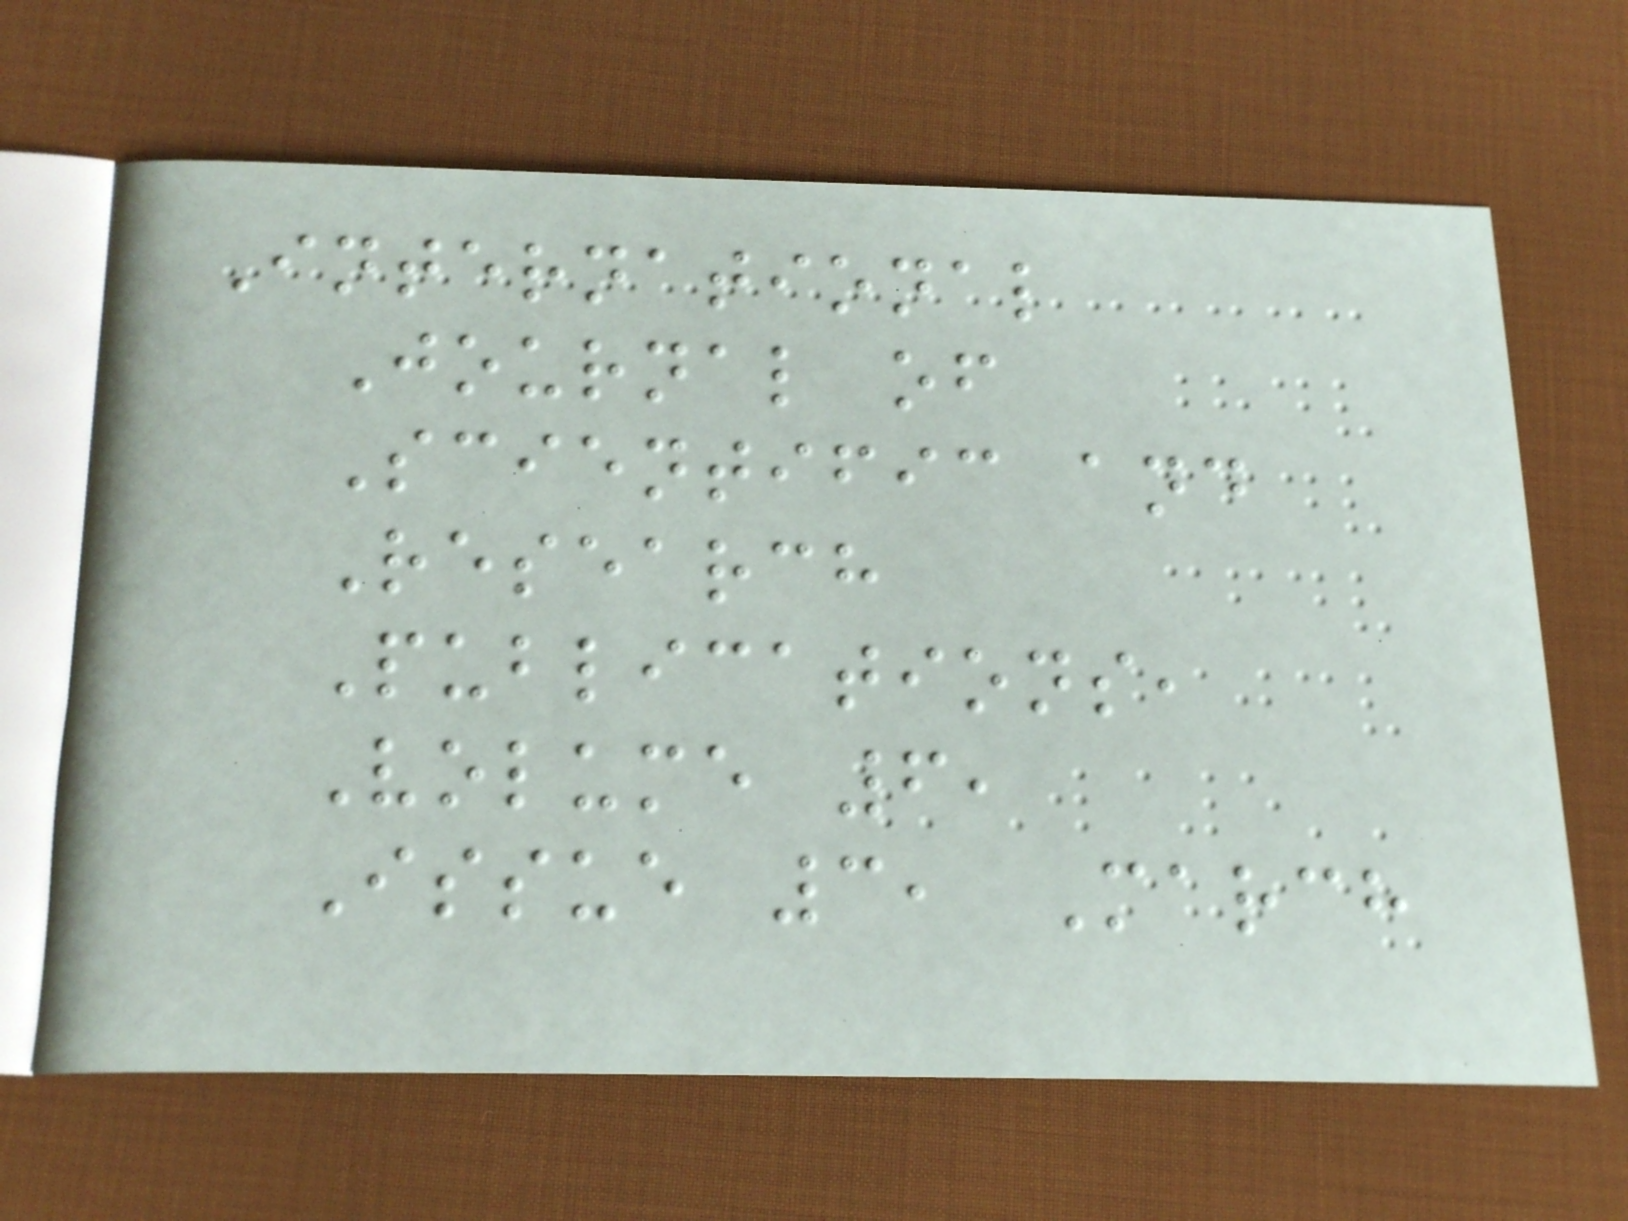International
Journal of
Scientific and
Research
Publications,
Volume 6,
Issue 3, March
